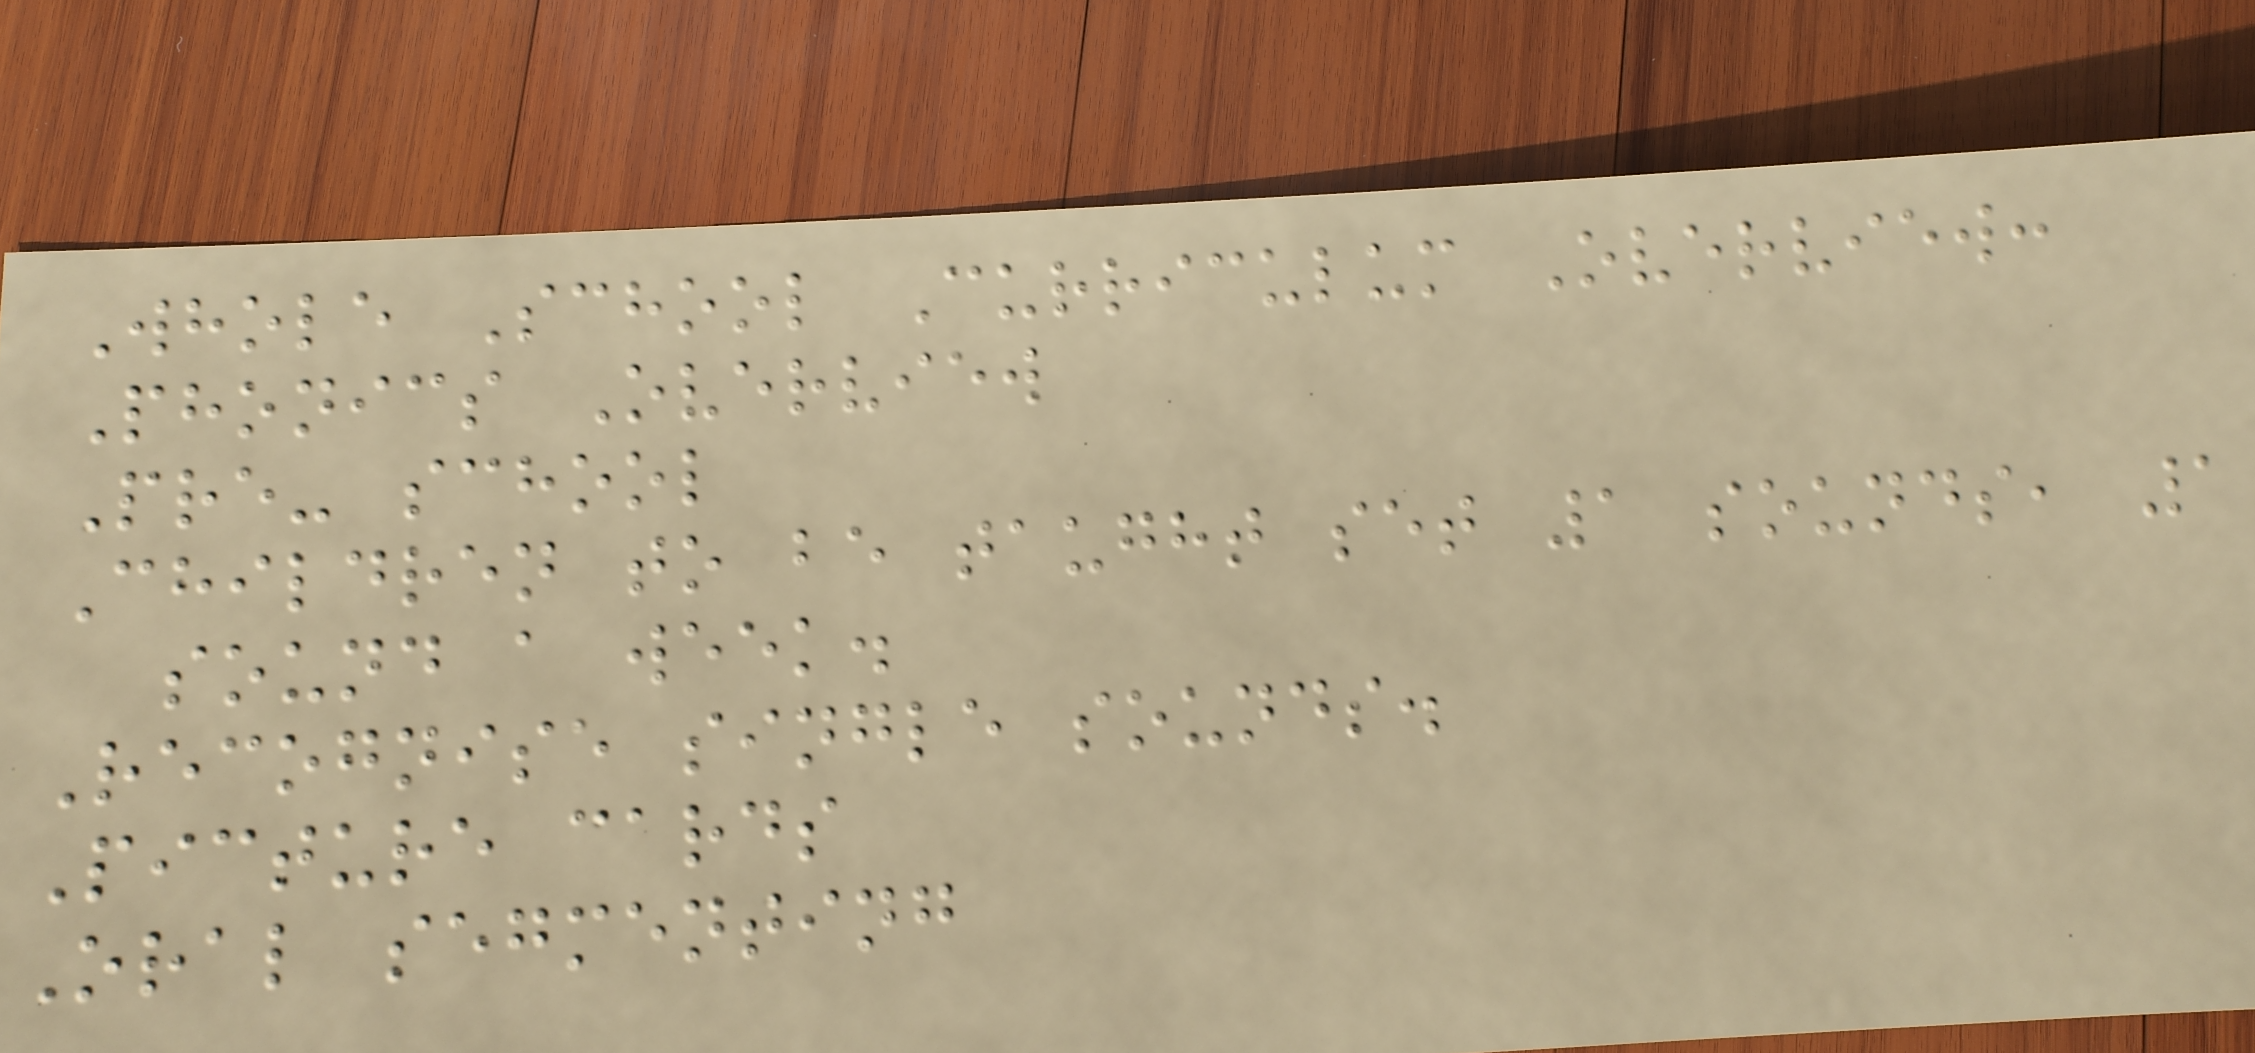Whole School Curriculum Overview:
Phonics Overview
Pre- school
Children to be taught set 1 sounds, 1
sound a week.
Recognise single sounds.
Picture cards
Oral segmenting
